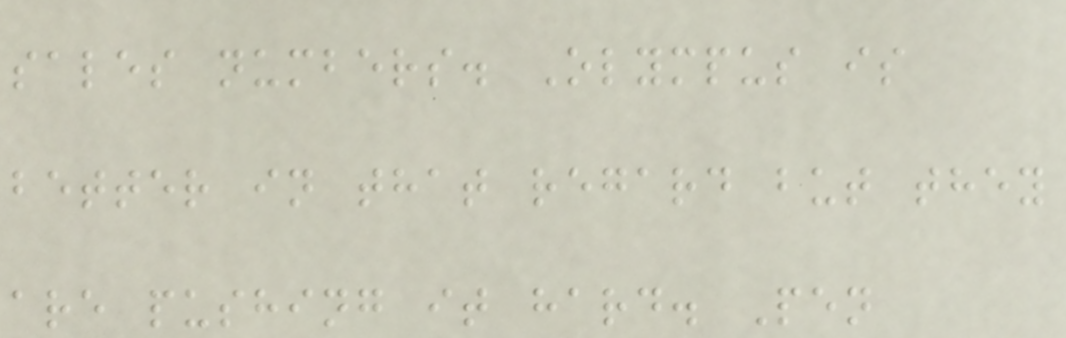sales numbers. Olympus is
better in that regard but they
are pushing it hard. Pen
